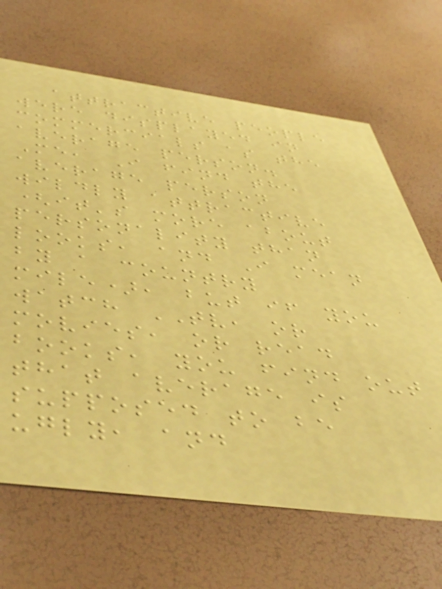attractive people
were displayed in
commercials as the
average person.
Me, I find the
average person
wildly attractive
(it's more about
personality than
looks, and I mean
by a country
mile), but if you
watch TV, or
movies, or read
books, you find out
that average is
supposed to be
ugly, and
